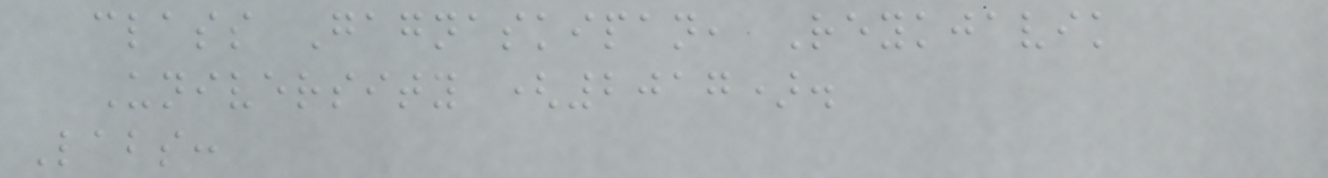class Gagnaskipan, Reykjavik
University (2017).
Labs:
